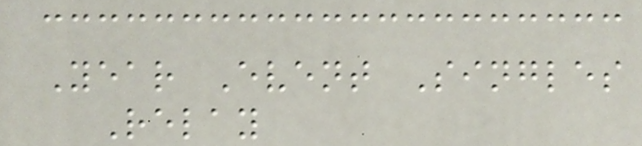Year Event Singles
Relay
